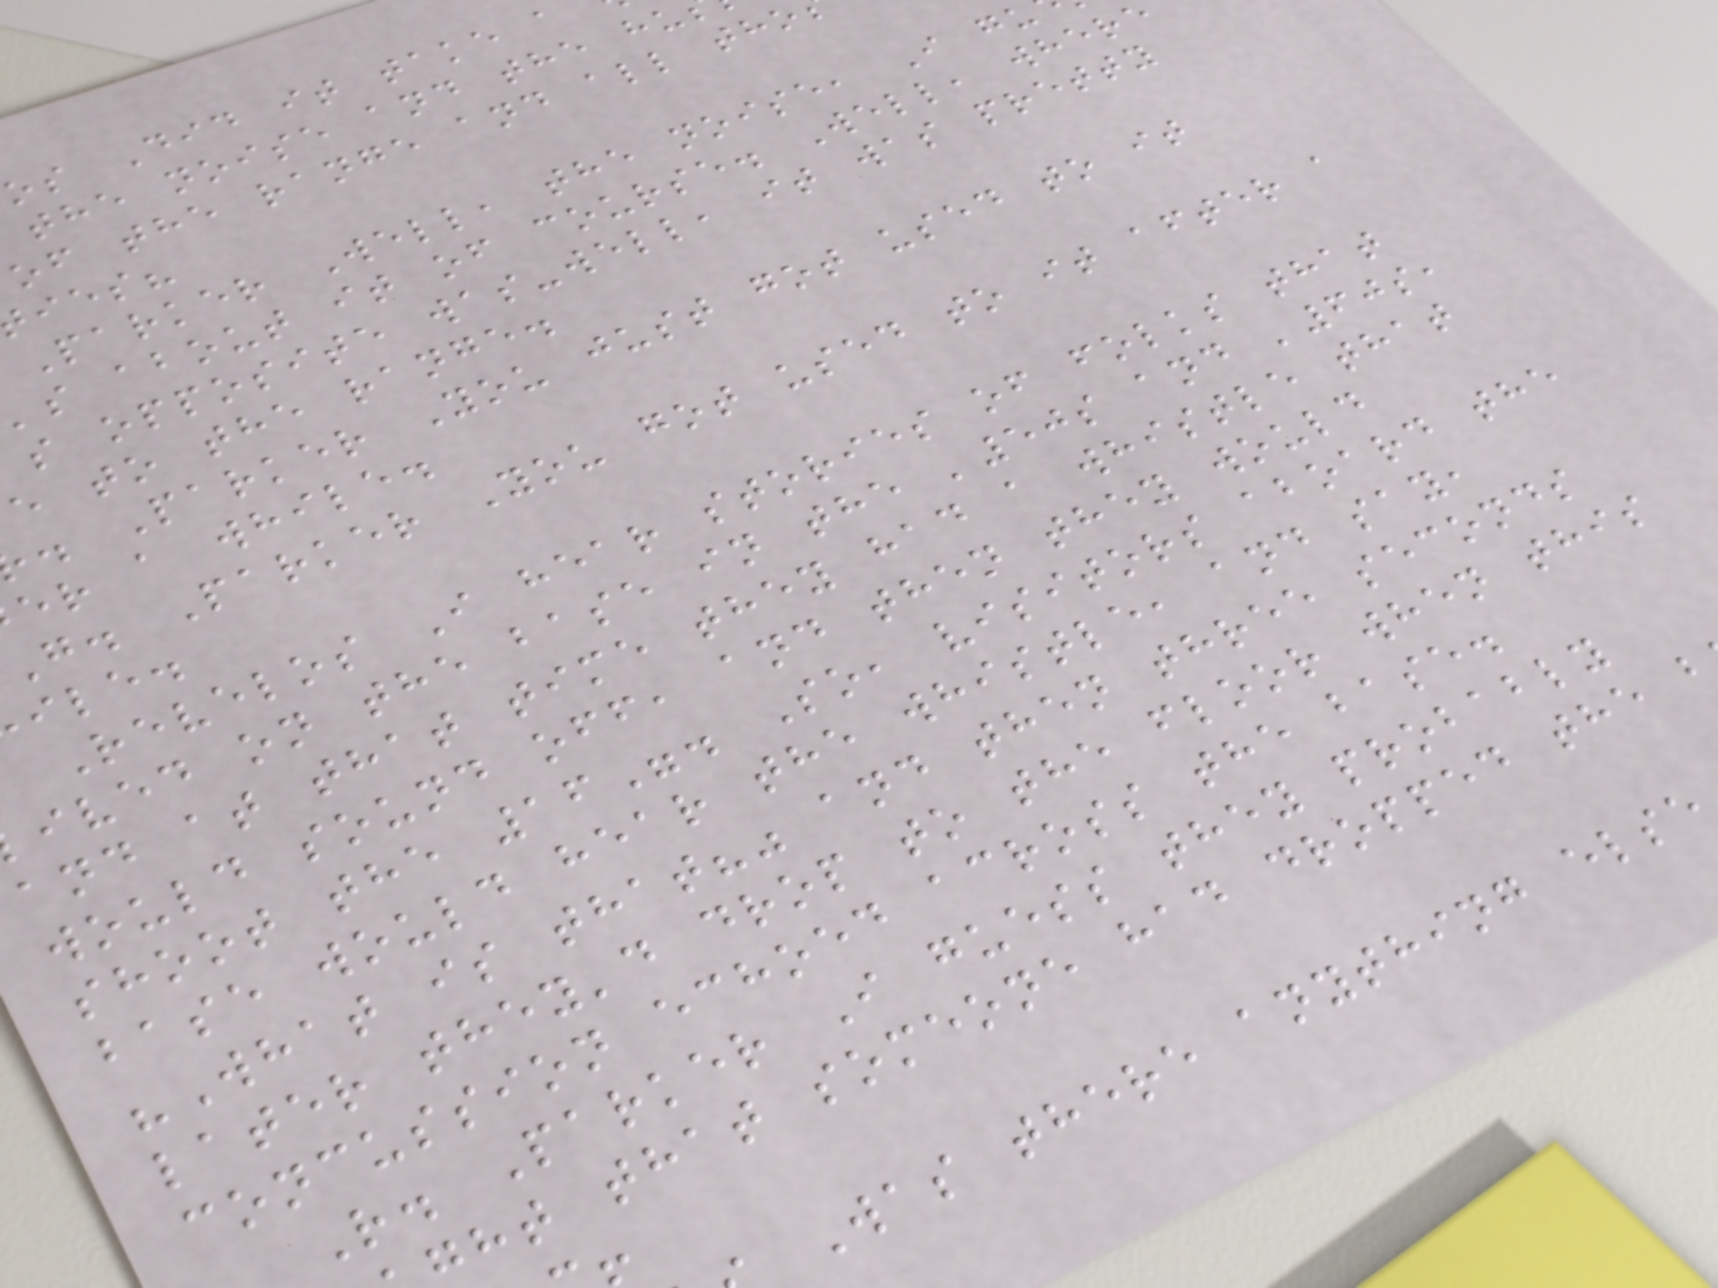os Did it take a
the noise and the hu
of the range and all tho
ies?
Parker Well, the noise, I gu
's about it of course. Well, where
s opposite was-well, it was pretty
e to the range.
. Parker You just got used to it
er a while.
g. Parker You got used to it after a
ile.
Revelos I hear stories of folks that
ived on the base in the '50s and '60s,
and at that time they had a whistle that
would sound off, and then they would
shoot the 16". So, visitors aboard the
base would hear the whistle, and say,
"What is that?" and then three seconds
later they'd drop to the floor when this
concussion echoed across the base.
R. Parker I guess they probably
ht that someone had dropped the
Was there anything else
